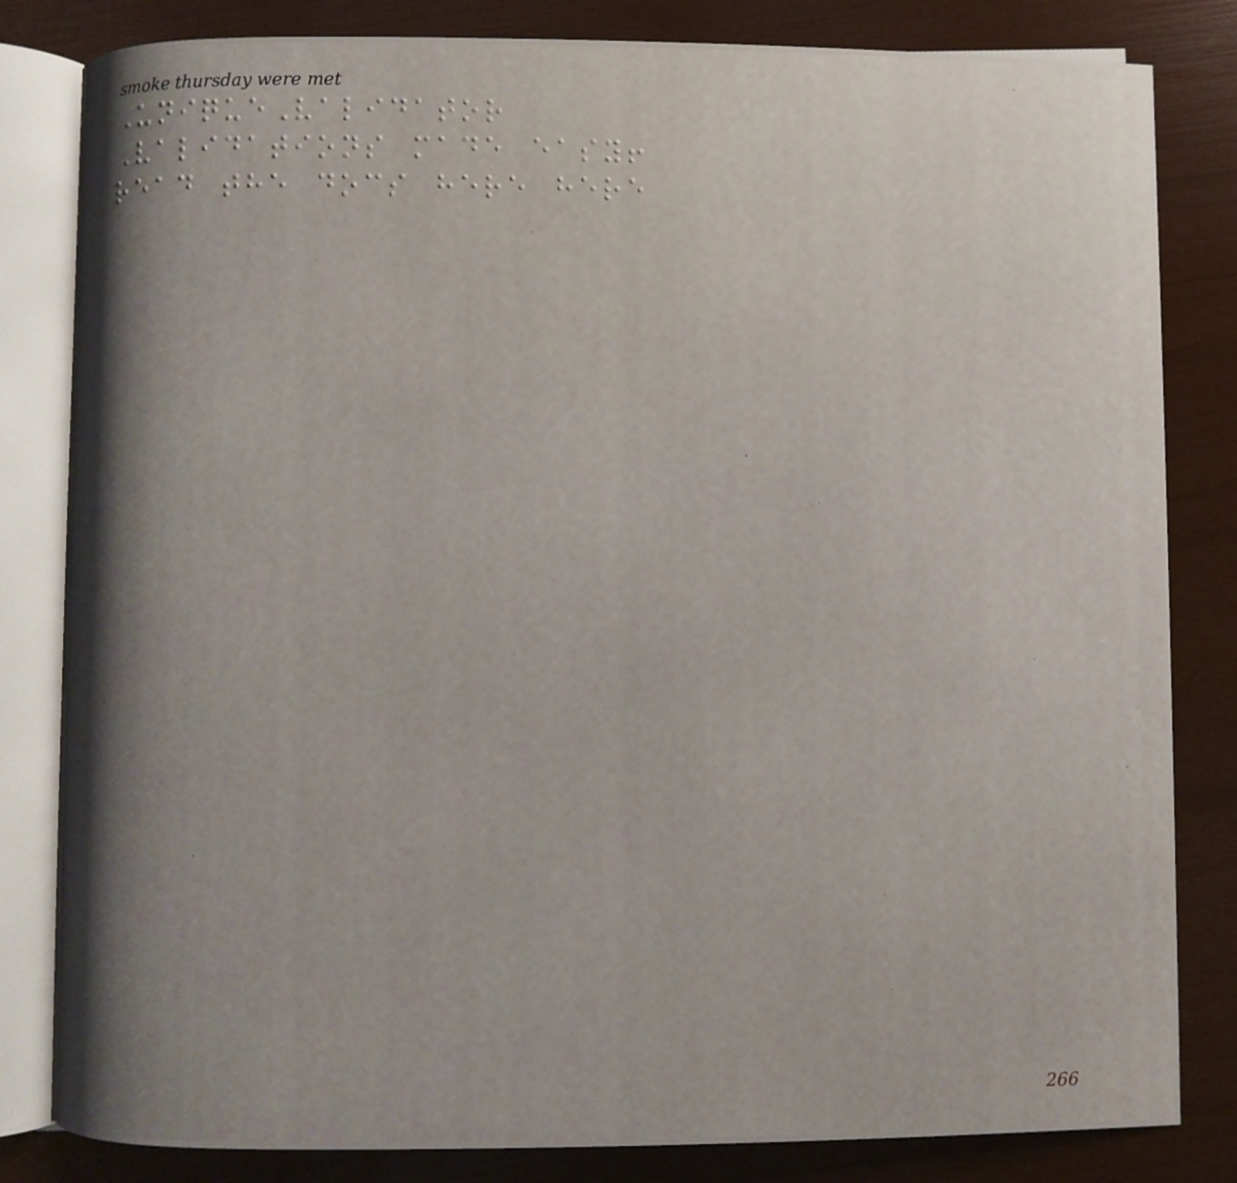UniqueValidator
Validations made easy!
read the docs here here
